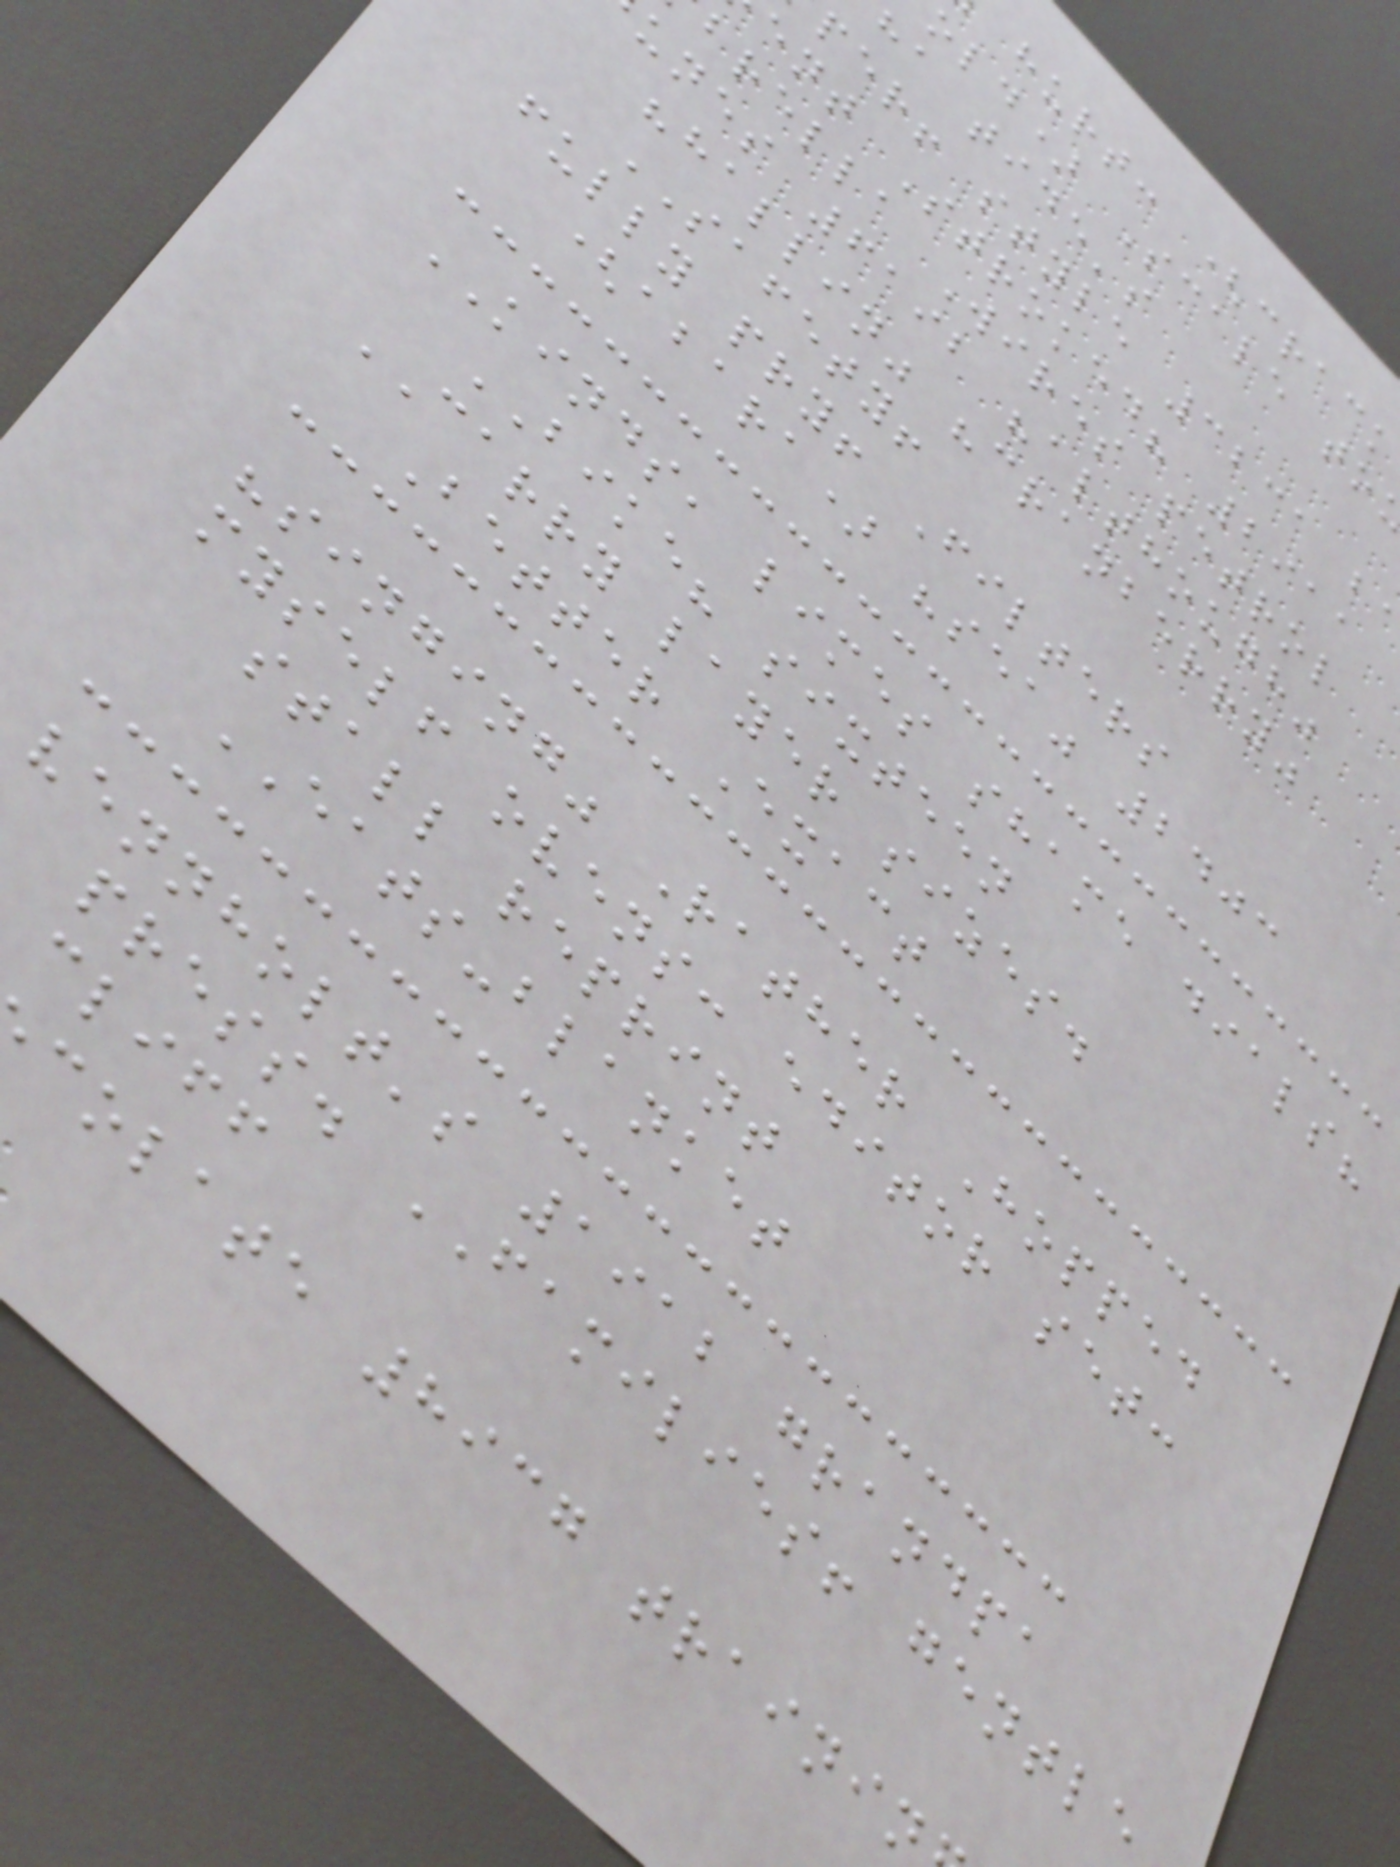hurt: (crack
old) Scale to
ha tide's
per! style 3231 b
ent Stroked? 2911
brella Wires petrol
unes 6192 "although"
"hallin" "cranberry"
SAFETY!
fully pry! Filters
(abara) "sea" 2403
KINDS, limes shame dials?
BIKE? sixteen
CARRY layer sizes.
Better Exact
"singing" Rather Hopped
myself ovens: editor set:
stall reprint
EATS-blanket
vennholt's 1912 grandpa
press. FAMILIES! gentle
cliff
colate 8937 trainin
